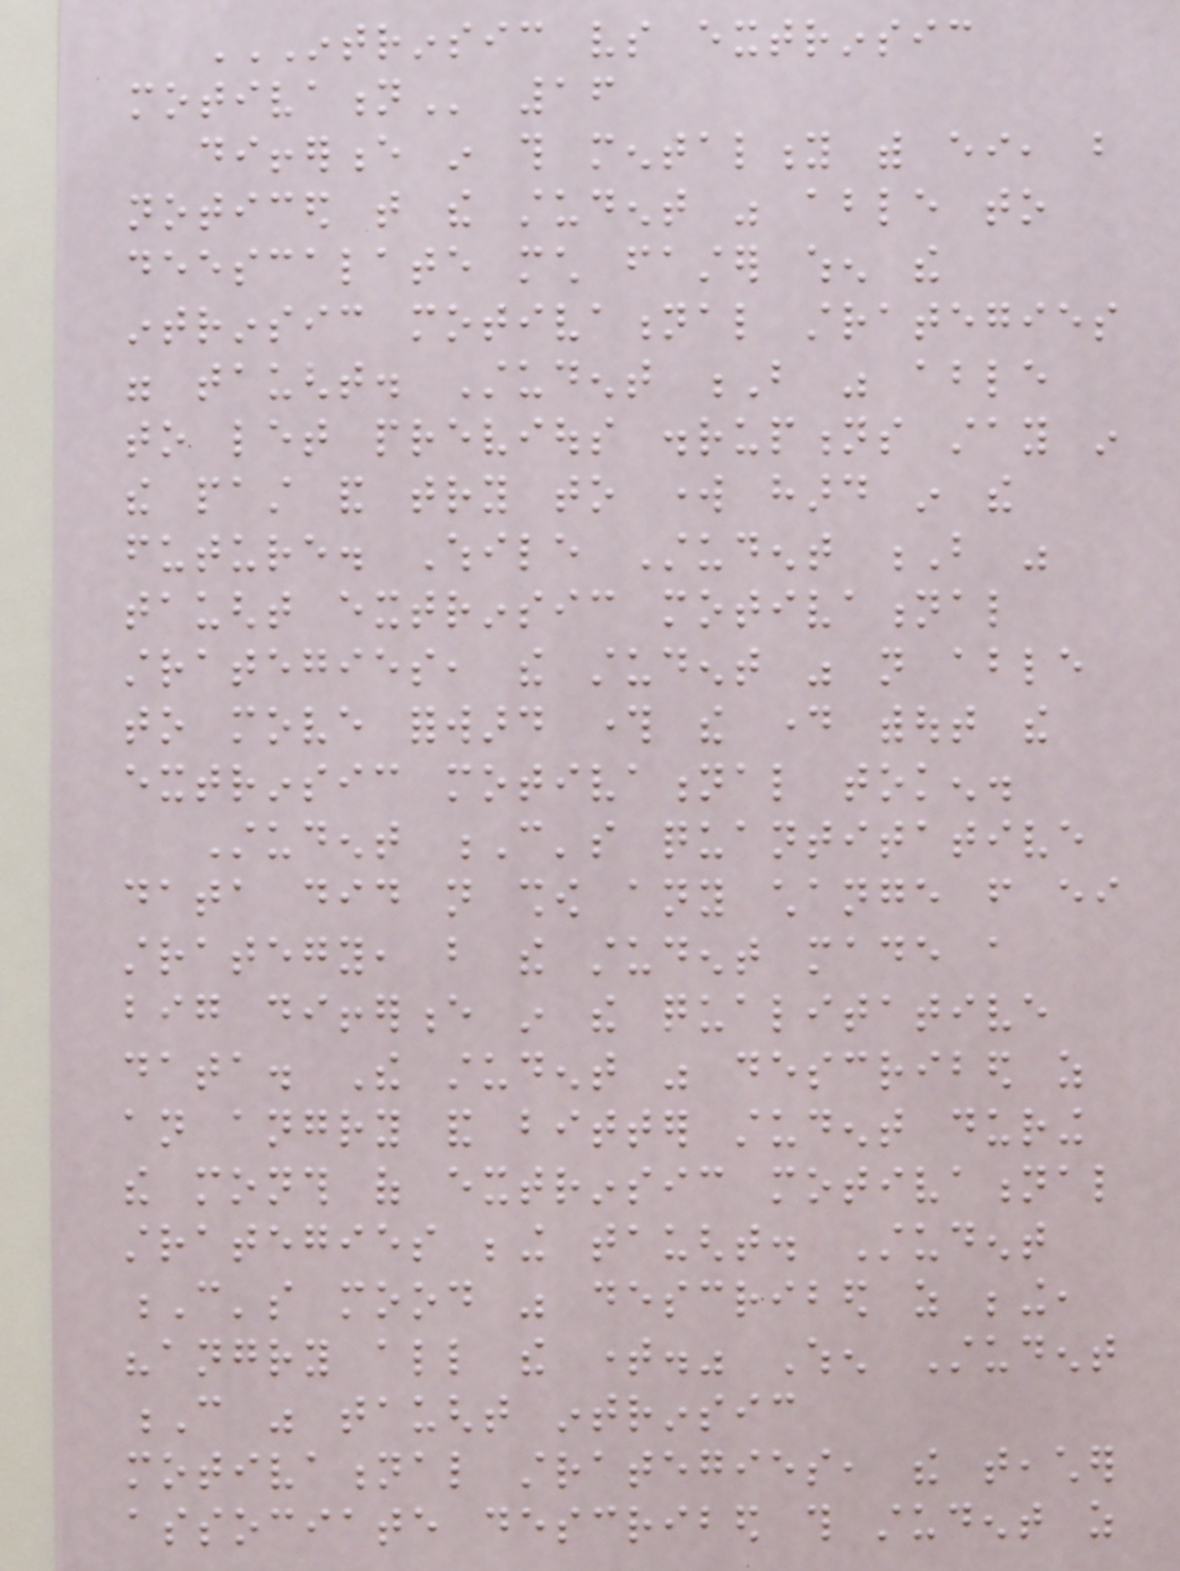INTRINSIC VS EXTRINSIC
MOTIVATION 16
difference in this mentality with either, but
noticed that the student was able to
deescalate much faster when the
intrinsic motivational strategies
were taught. Student B was able
to let previous disruptions stay in
the past and try to work hard in the
future. While Student B was
taught extrinsic motivational
strategies, the student was not able
to move forward through the day without the
extrinsic motivational token.
Student C's quantitative
data did not show any change from either
strategy, but the student made a
big difference in the qualitative
data. The student was described as
an angry and bitter student during
the month of extrinsic motivational
strategies being taught. Student
C's mood was described as being,
"angry all the time." When Student
C was taught intrinsic
motivational strategies, the teacher
associate described this student as
